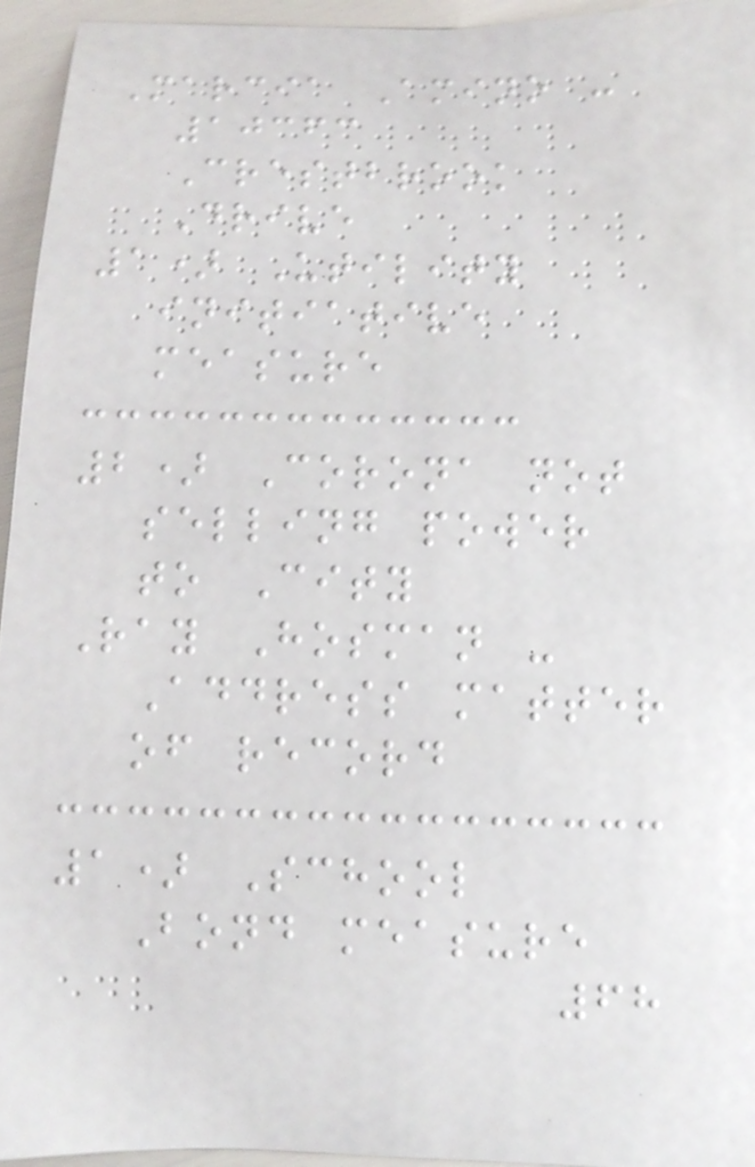Marcia Amino -
10363
Crestbrook
Drive
1) Utility
initiative
measure
2) Corona not
selling power
to City
Ray Hosman -
Address matter
of record
1) School
Bond measure
68
